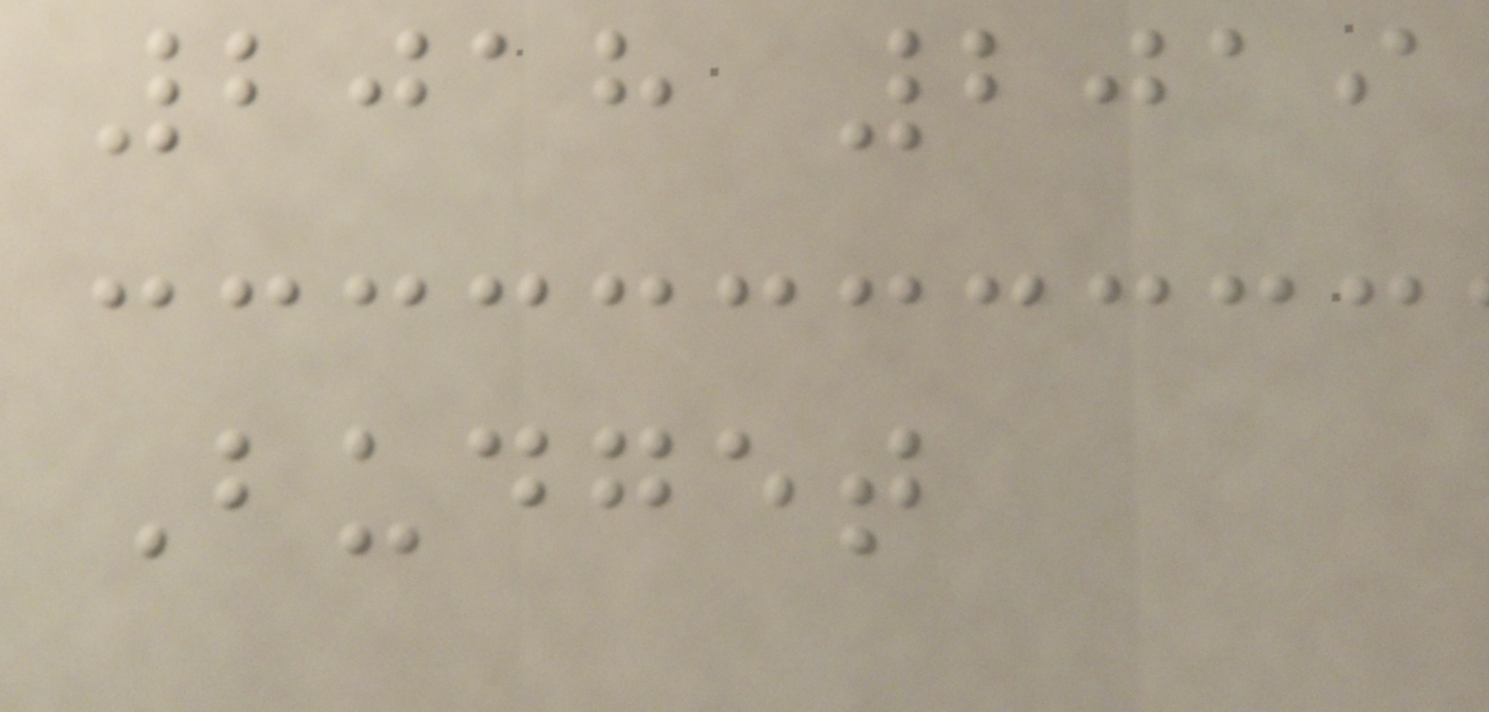2018 2019
Budget
